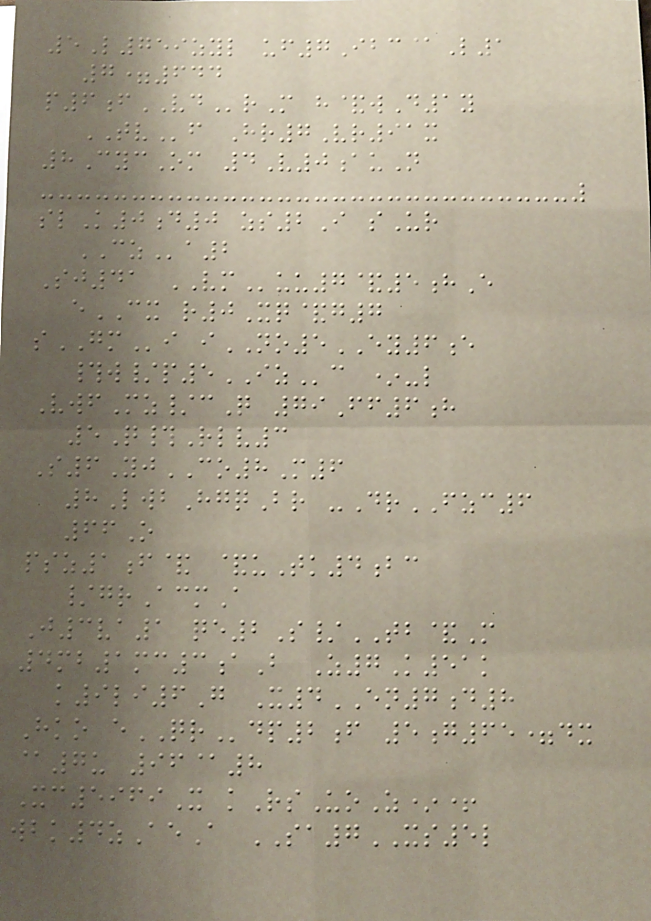5L759zyl uf7Ibc@L1
7=644
p6fVDrM h&wD1y
TVf Hr7Vr91x
8CycOm 4V0auN
slK0d0 zs2I sUr
CZa2
Sj41 VMuu7&5hE
eCX r0Xq&g7
sGMi iNO5EY6e
#w/p5IZc *-l
VwfMz/cQ 79Ff6h
5Q#Rlv3
S6YjCO8M6
8LwbHgqBr -DrFZC6
66O
psz1f& &uTk4bc
/grAcmA
J3va1 qe2S/TB&M
4mb1mc3aB Z7K51k
k9li6G X4EN7d8
Hko eQRdp2f 5g65=dx
@7u 96@8
Xc5969X kRsUoZ*+
wbk4zAeA SA7XS5l
